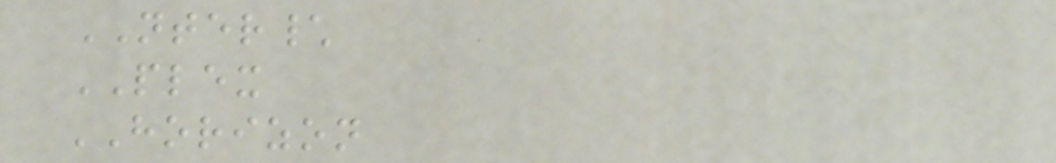NTER\
PLEX
HORIZON
